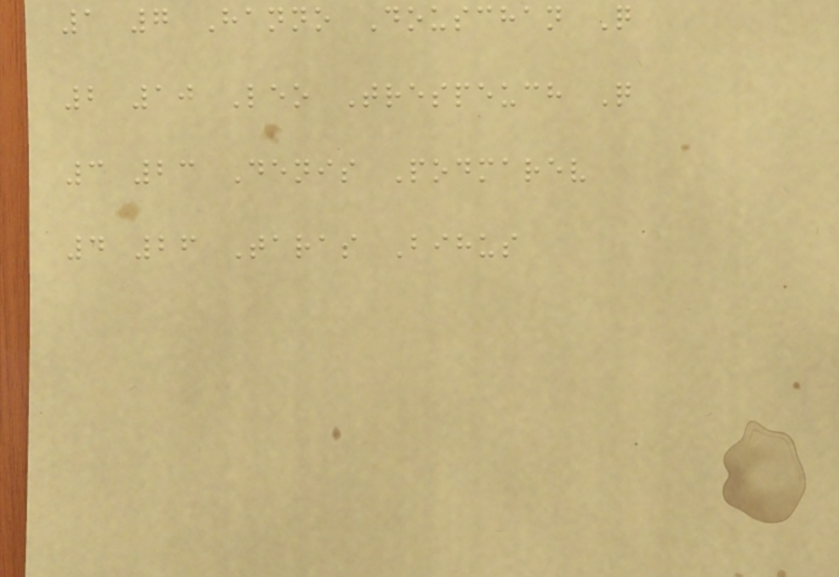1 7 Hanno Douschan Q
2 10 Leo Trespeuch Q
3 23 Denis Podmarev
4 26 Taras Bihus
